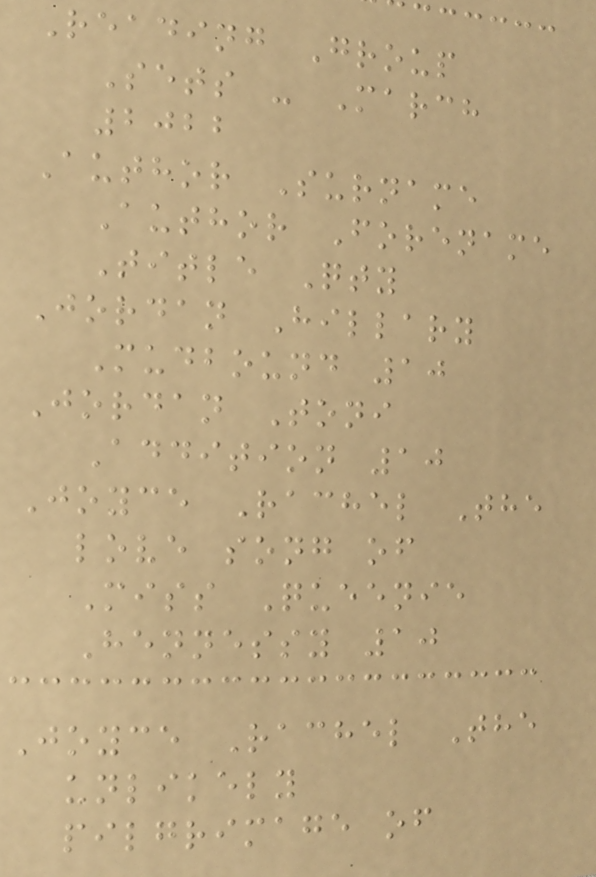Reading Group
Sets - March
2022
Author Surname
Author Forename
Title Qty
Jordan Hillary
Mudbound 10
Jordan Toni
Addition 10
Joyce Rachel The
love song of
Miss Queenie
Hennessy 10
Joyce Rachel The
unlikely
pilgrimage of
